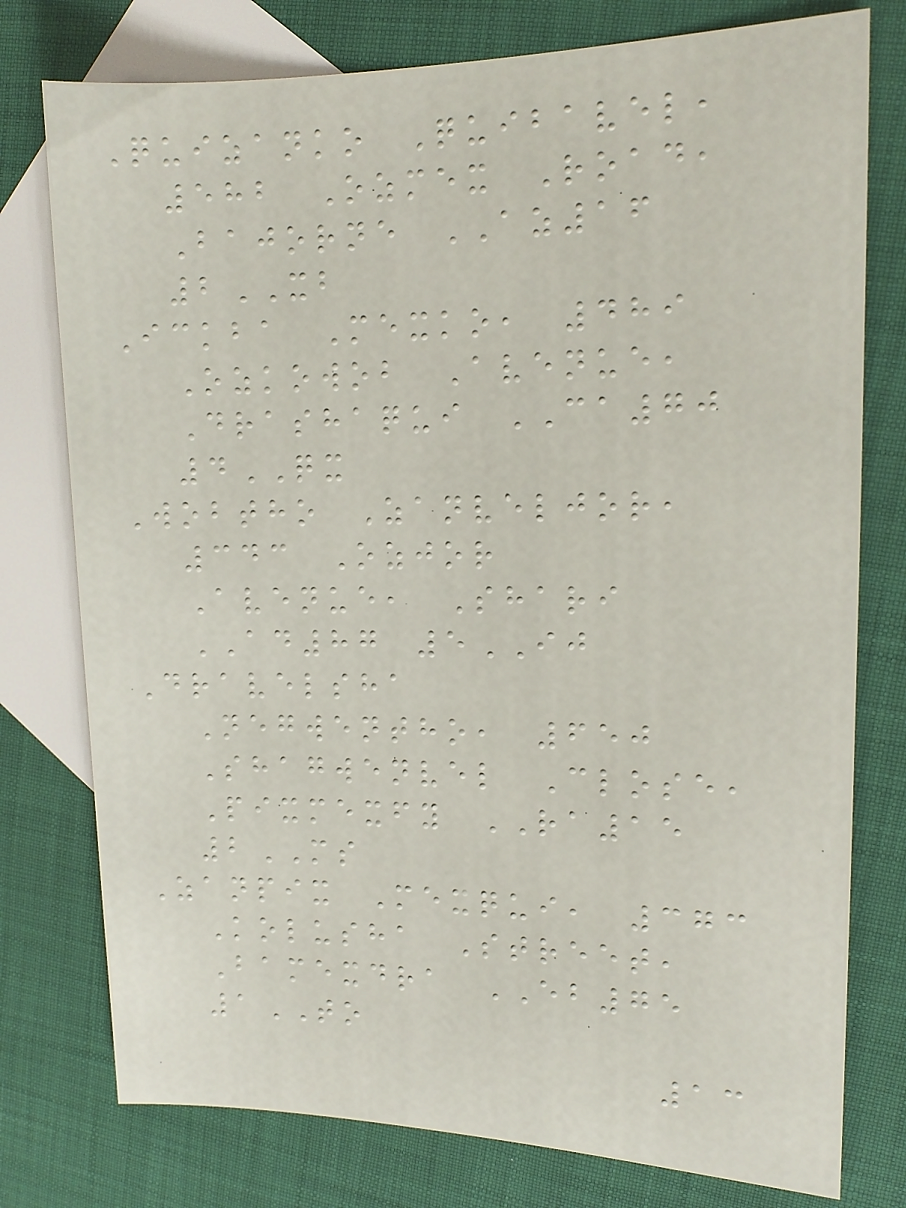Quizanko Quibavel,
582 Ozmex Road,
Bajorne AZ16
2XB
Ickba Mexko, 489
Ozkowob Avenue,
Drashaqui CA70
4QX
Wobtho Zanveljor,
343 Ozjor
Avenue, Shari
AD87 5IJ
Dravelsha
Negwentho, 650
Shagwenvel Close,
Pixmexfy RA15
2MS
Zanpix Mexqui, 373
Kolusha Street,
Bamexdra EB75
1TO
13
